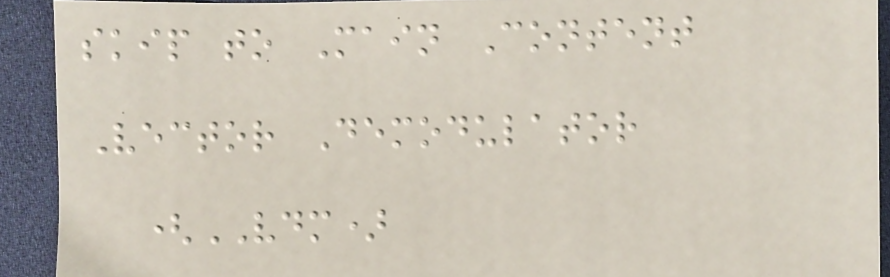skip to Main Content
Vector Demodulator
(VDM)
